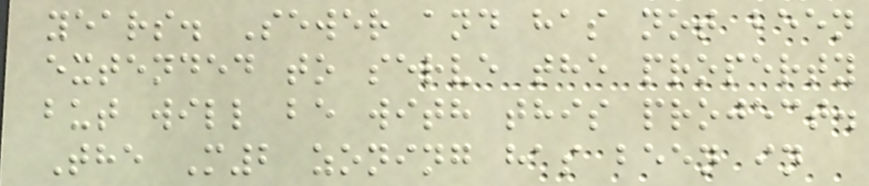years. Sewer and has not been
extended to serve the property
but will be with this project.
The M2 zoning has been in
